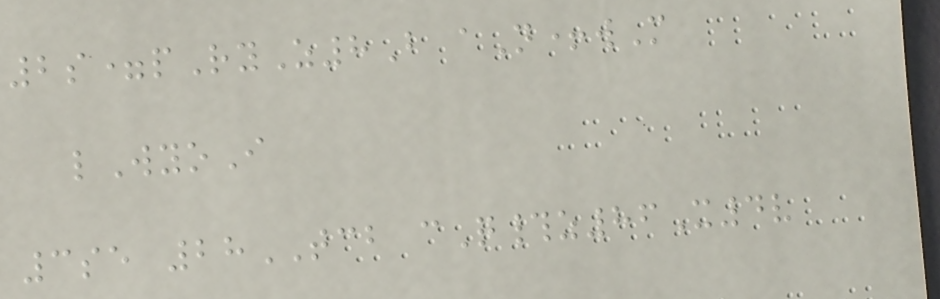2s=pRyZ8B aN+wM
lWyoI
3se 28TCB cQ#z86X4v
